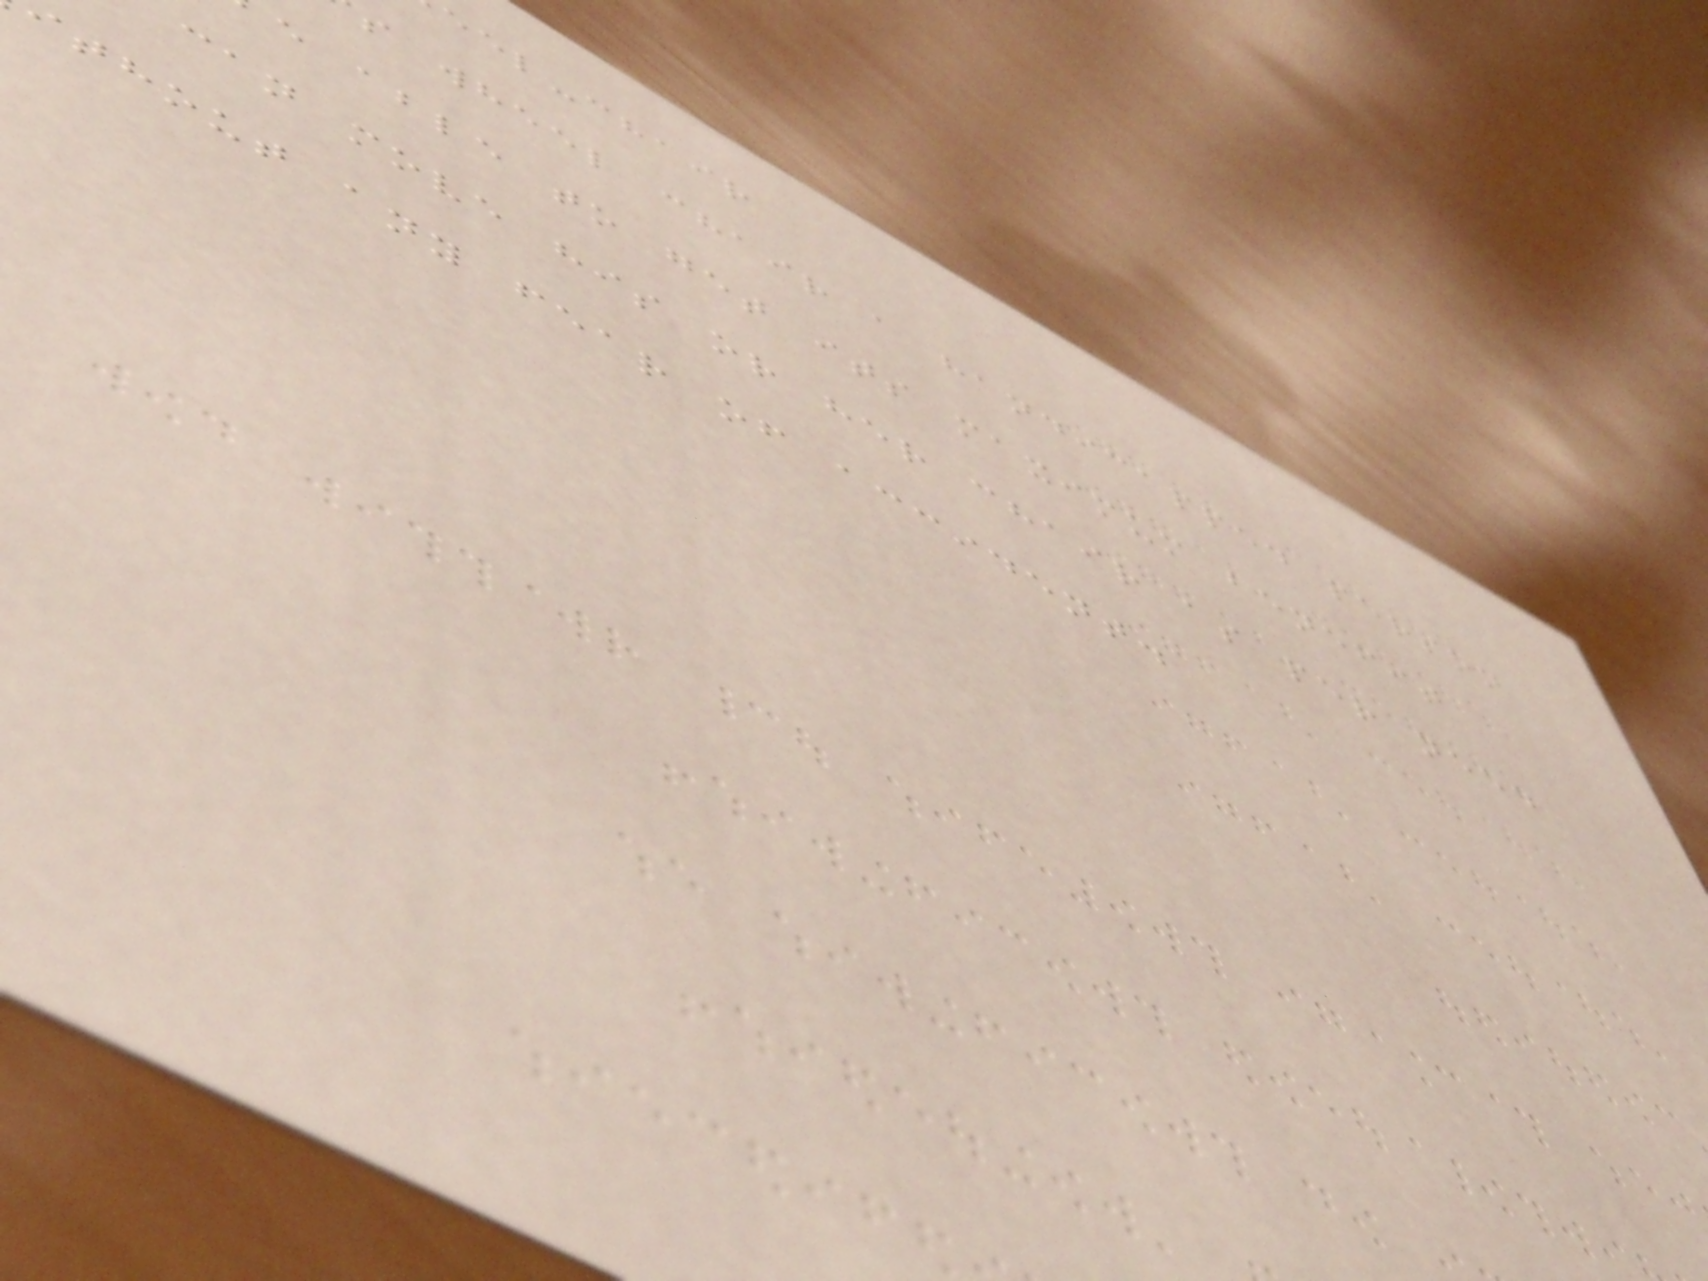eel-chair
s wheel chair a handicapped person
e able to get its maximum benefit
can move his or her chair as per need
thout any fear of accident.
